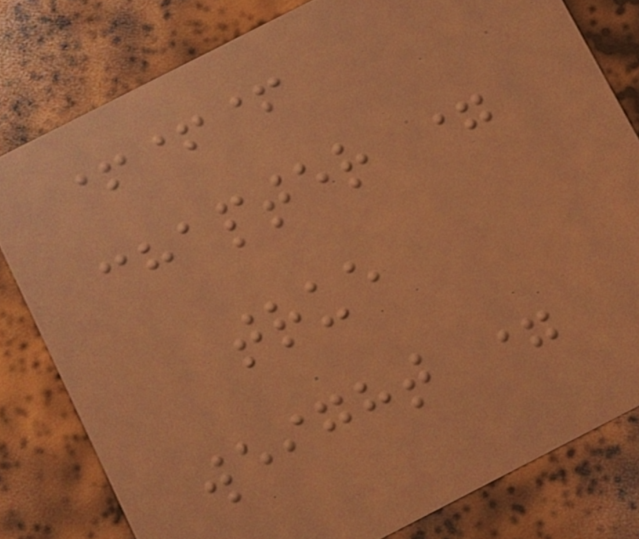+++
chapter =
true
weight =
